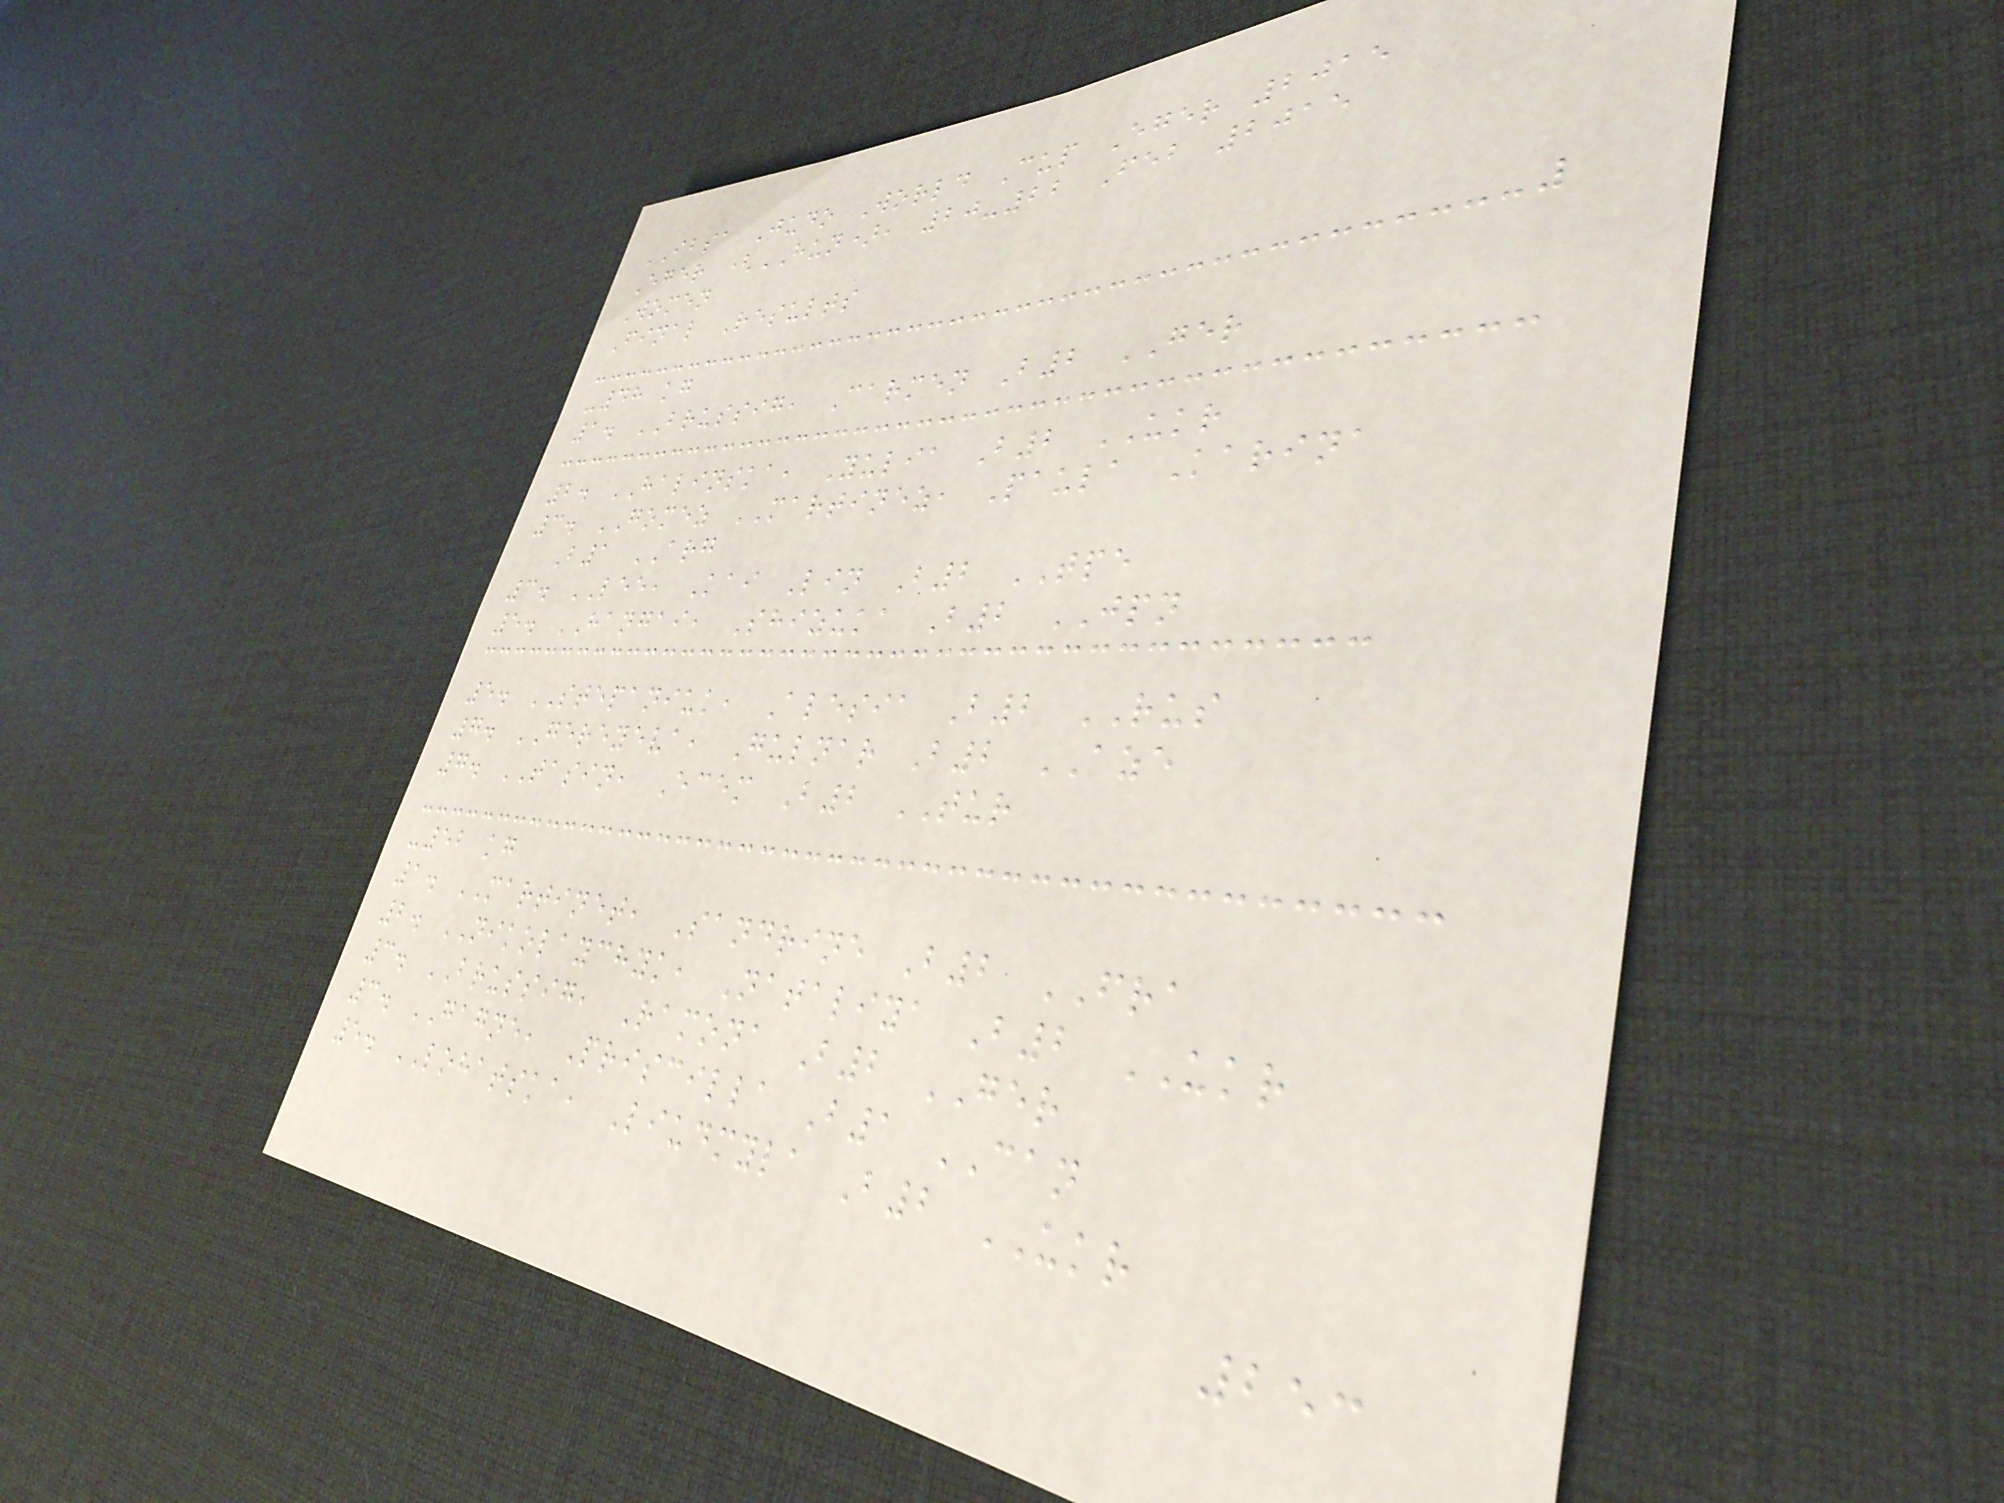IBSA Judo World Cup Eger 2015
Eger (HUN), 20-22 Feb 2015
Women
Final Results
-48 kg
1. BRUSSIG, Carmen B2 GER
2. HALINSKA, Yulia B2 UKR
3. GOMEZ MARTINEZ, Paula Karina
B1 ARG
3. LEE, Kai Lin B2 TPE
5. HANGAI, Shizuka B2 JPN
5. STEPANIUK, Alesia B2 RUS
7. GEREYEVA, Gulnar B2 AZE
7. TASIN, Ecem B2 TUR
-52 kg
1. MARTINET, Sandrine B2 FRA
2. NIKOLAYCHYK, Nataliya B2 UKR
3. BRUSSIG, Ramona B2 GER
3. GAGNE, Priscilla B1 CAN
5. LOHATSKA, Liudmyla B2 UKR
253
